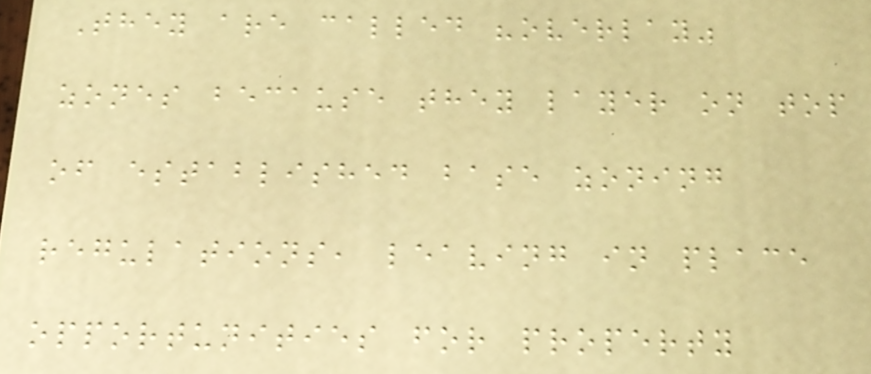They are called "overlay"
zones because they layer on top
of established base zoning
regulations, leaving in place
opportunities for property
